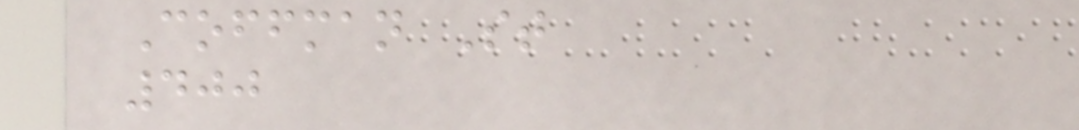Coffman St
400
